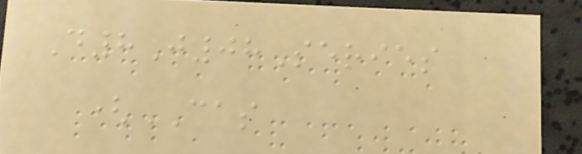D8J08Series
(CAS
